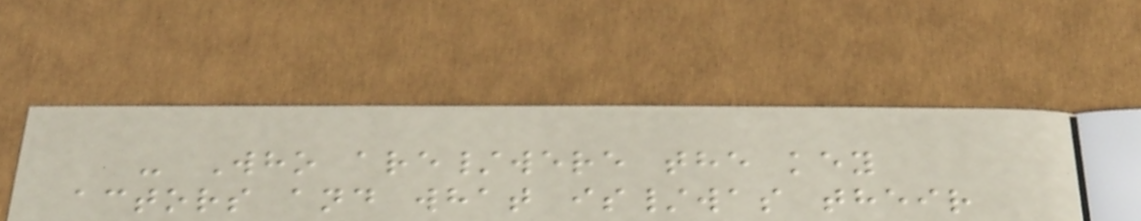- Who are/were the key
actors and what is/was their
